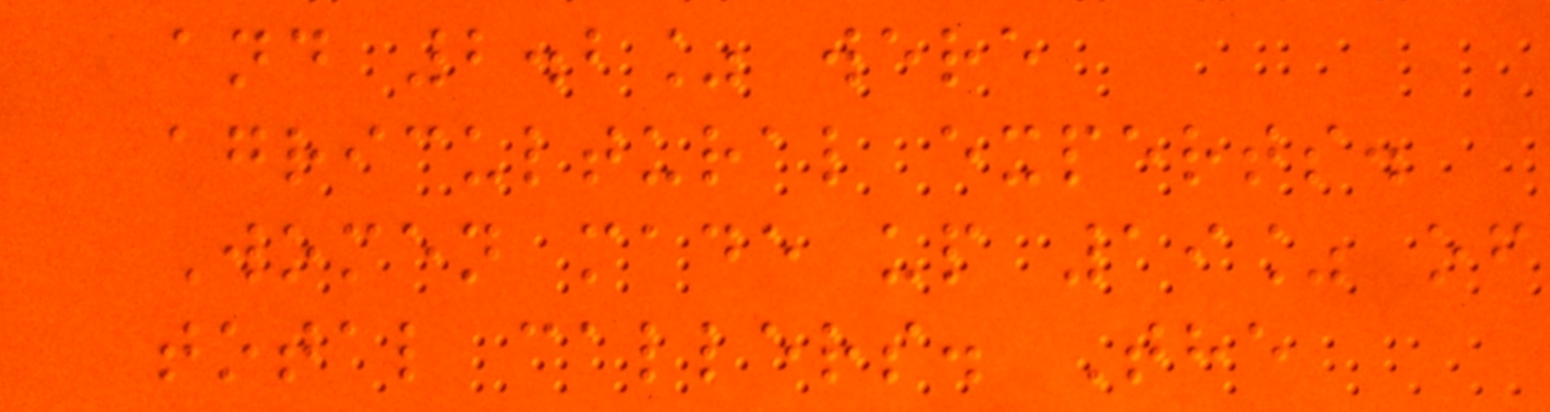and 2.2% were
agricultural experts.
Women made up 19% of
total callers. The
